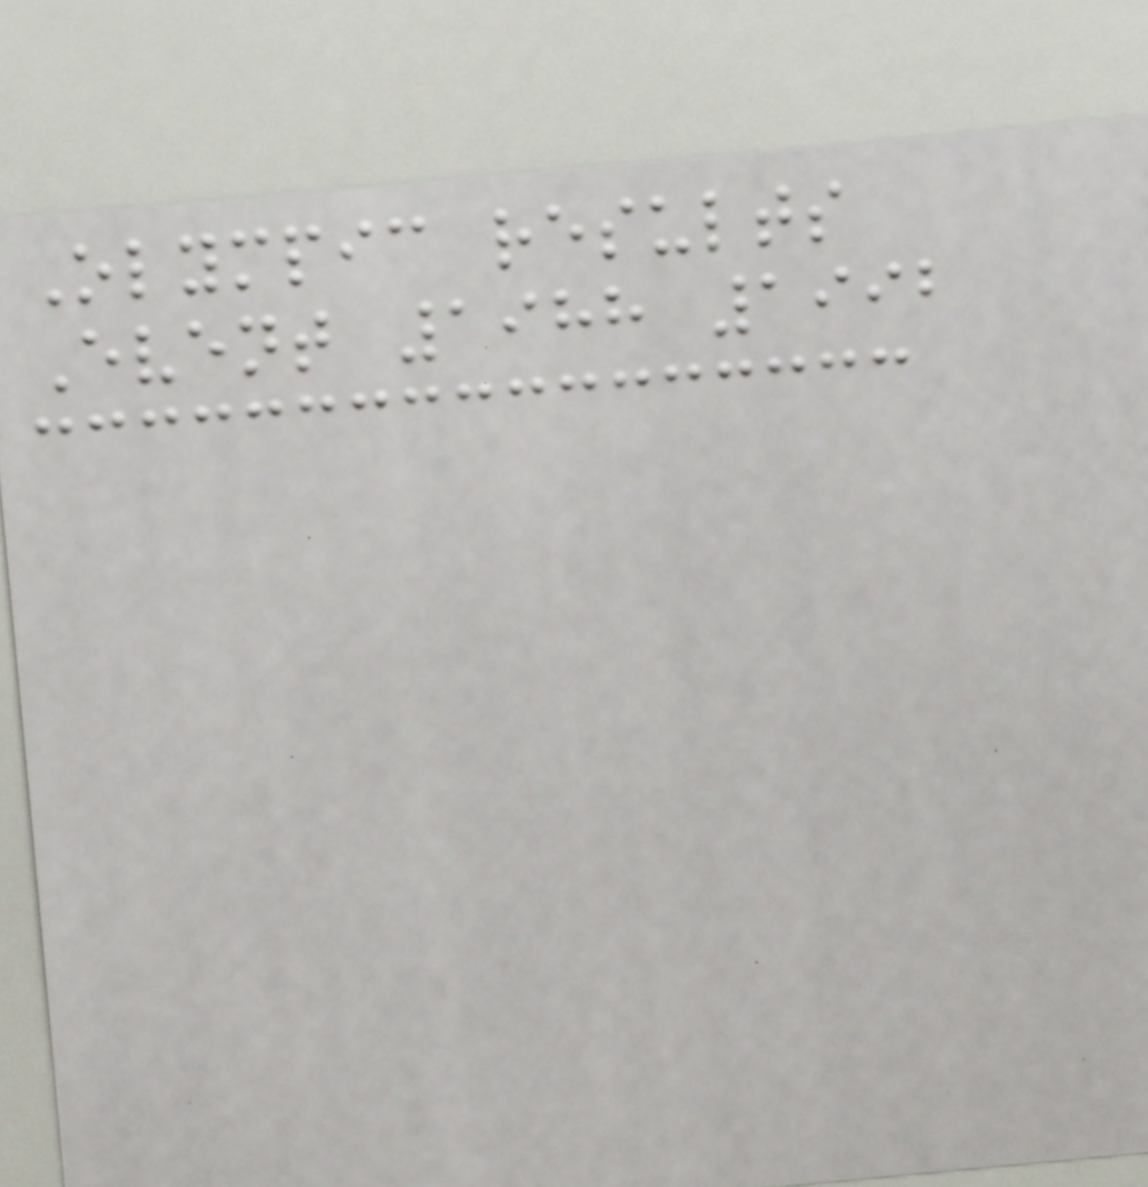Olympic results
Event 1988 1992
